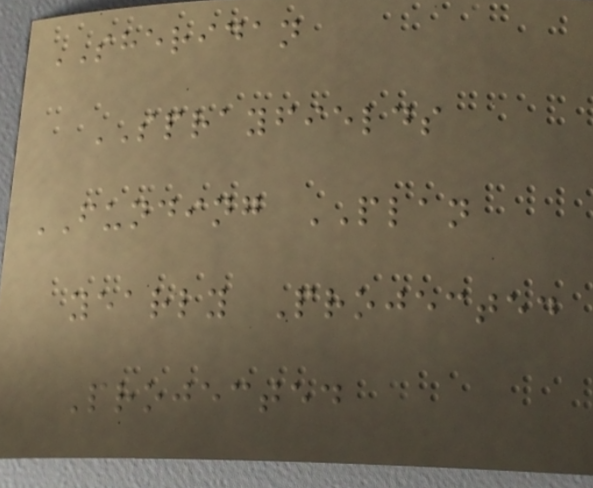SHERIDAN
SPRAYFIELDS
FUNDING PLAN
yearly Projected
Projected
